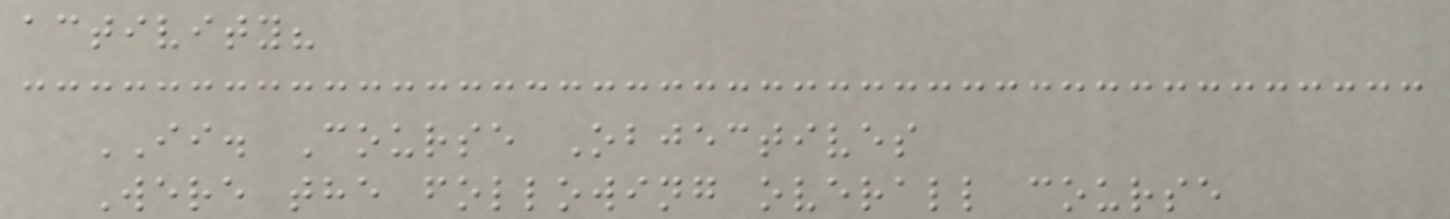activity?
II. Course Objectives
Were the following overall course
